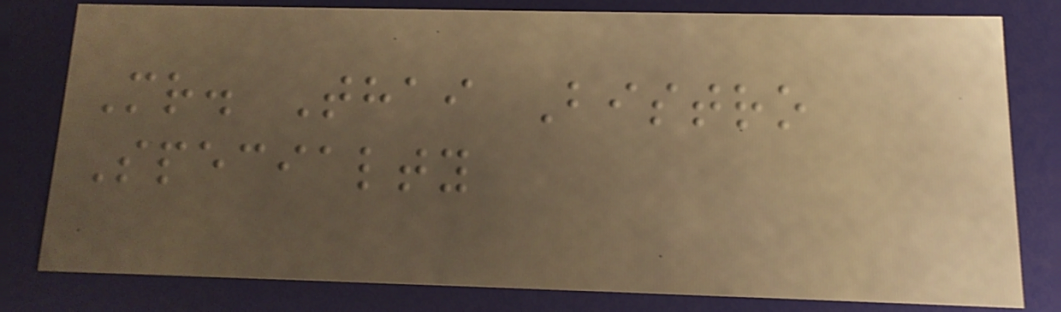Mr. Thai Bistro
Specialty
